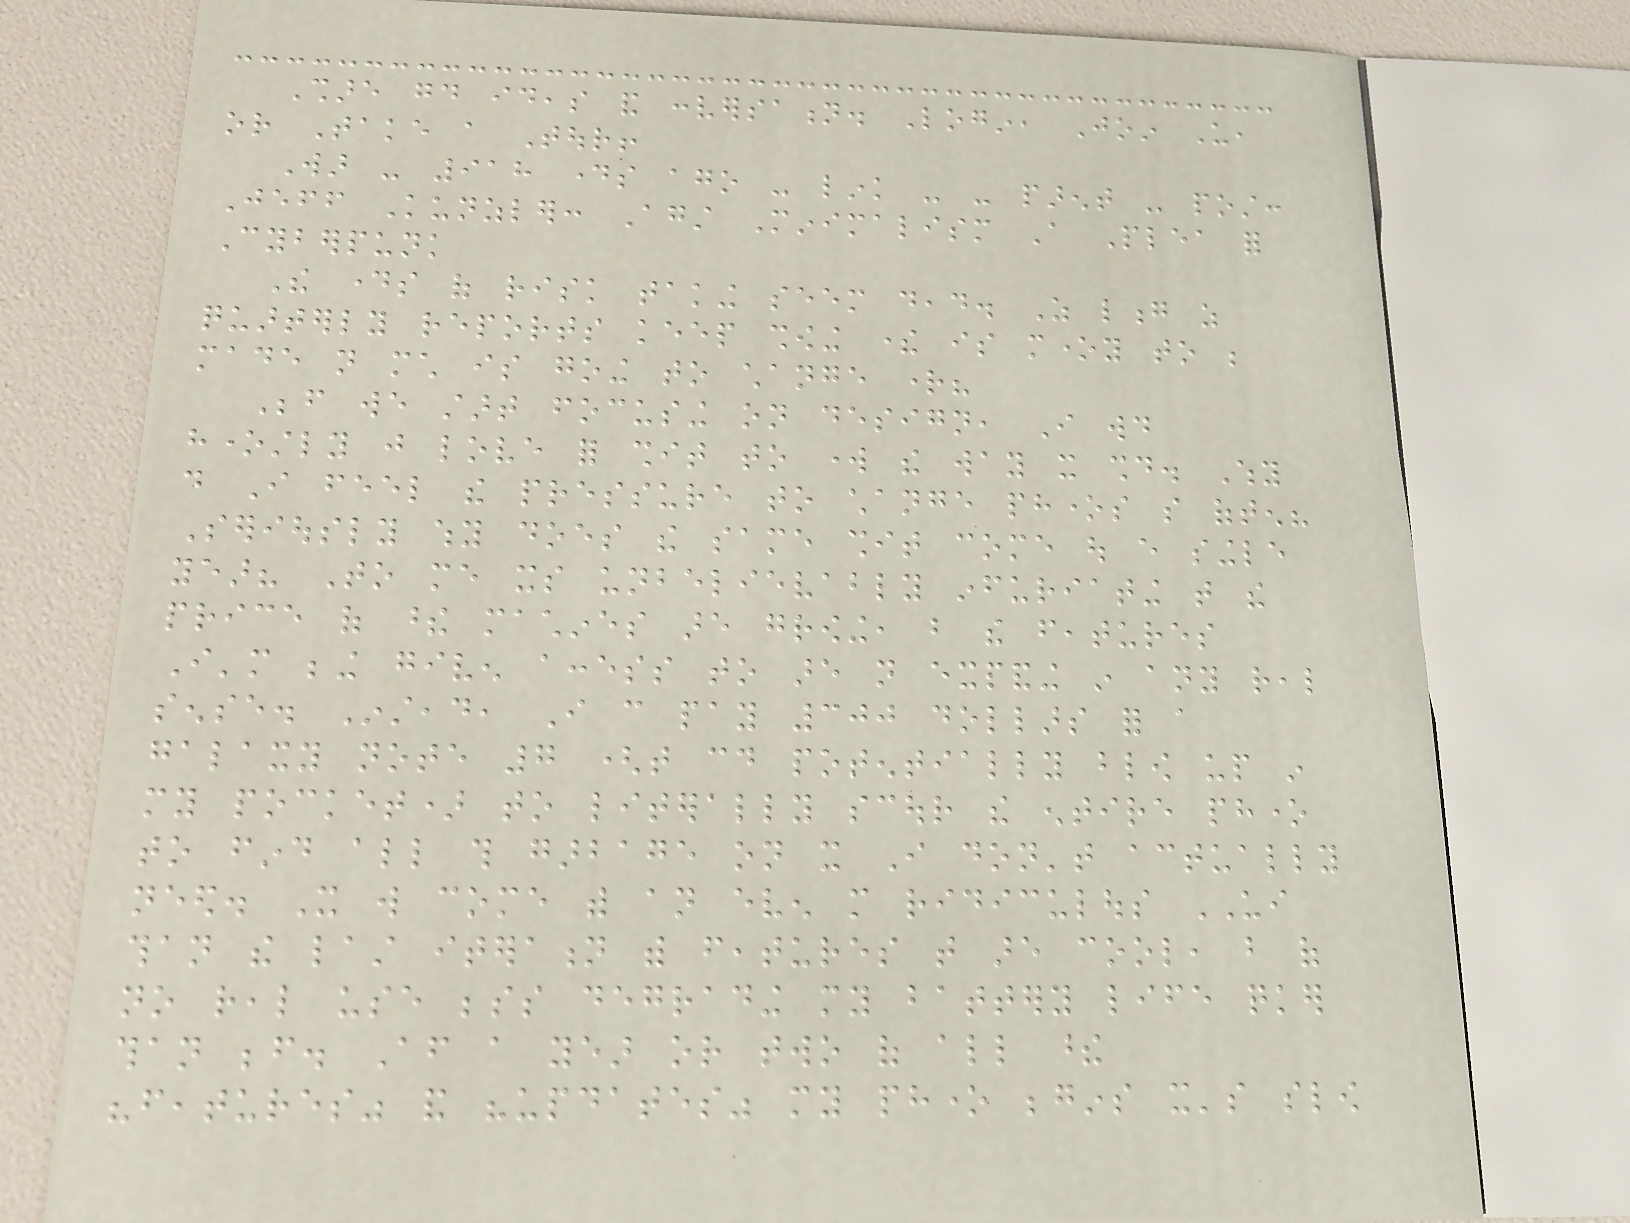Share good ideas and conversation. Login, Join Us,
or Take a Tour!
War - 918 days ago - link - - parent - post:
Jeff Kunzler: Against Minimalism A Plea for
Cyberpunk
The days of risk taking seem dead. As long as
quarterly reports keep showing there is money to be
made not much is going to change right?
Before we start focusing on design, I would
honestly just love for shit to work the way it should. Why
do I feel the pressure to change phones so often?
Seriously why does the same shit come out every single
year? To me its unbelievably infuriating that the
price of these machines are growing, but the features
I'm being given access to are not expanding in any real
sense. Instead, I can pay 300 dollars for a
galaxy note 7 (that could potentially blow up in
my pocket) to literally scour the entire phone
to find all this garbage on it I don't actually
need. It will come with an even more ridiculous UI
than the last iteration with features that are cool, but of
no real use besides degrading my battery life quicker
than before. After a year or two of all these
"features" and "updates" my phone begins it's slow
